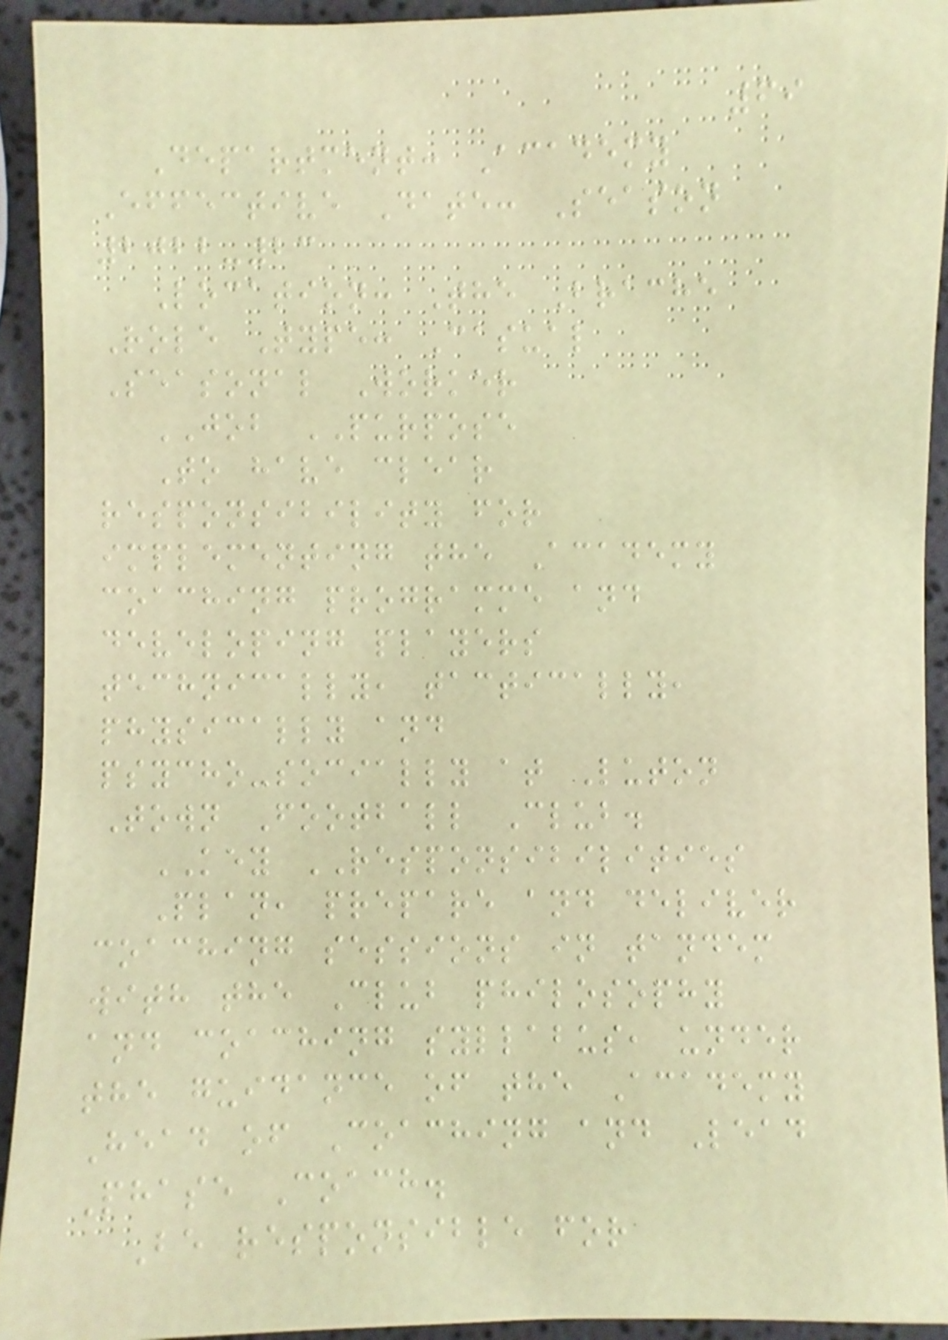69
Department: Academy
Effective Date: Season
2022-23
Location: The Brache
Role Type: Casual
Seasonal Worker
JOB PURPOSE
To have clear
responsibility for
implementing the Academy
coaching programme and
developing players
technically, tactically,
physically and
psycho-socially at Luton
Town Football Club.
KEY RESPONSIBILITIES
Plan, prepare and deliver
coaching sessions in tandem
with the Club philosophy
and coaching syllabus, under
the guidance of the Academy
Head of Coaching and Lead
Phase Coach.
Be responsible for
